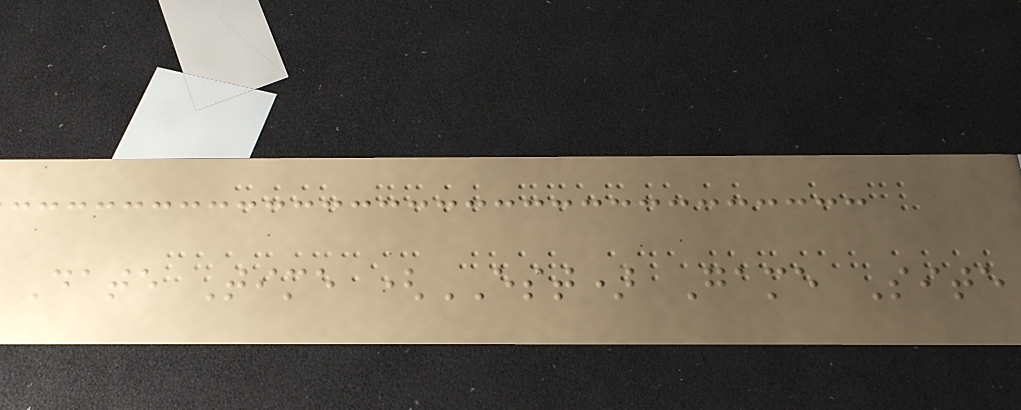Date Time (EST) Game Site
